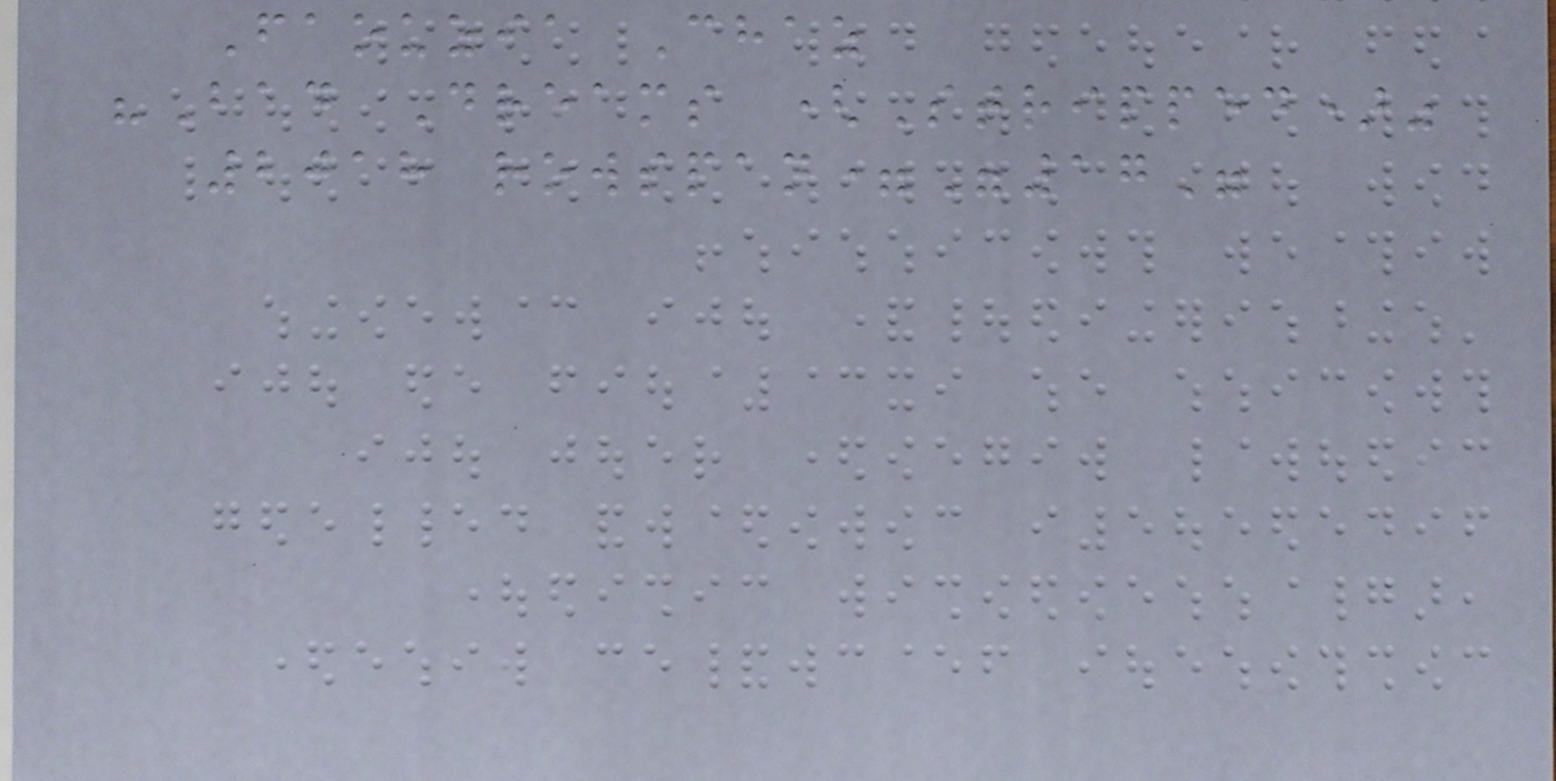Faouzia Chaz
"Bad Dreams (Stripped)"
2018 rowspan="17"
